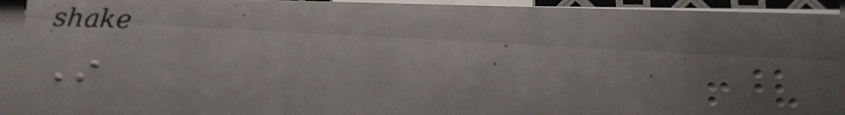In
